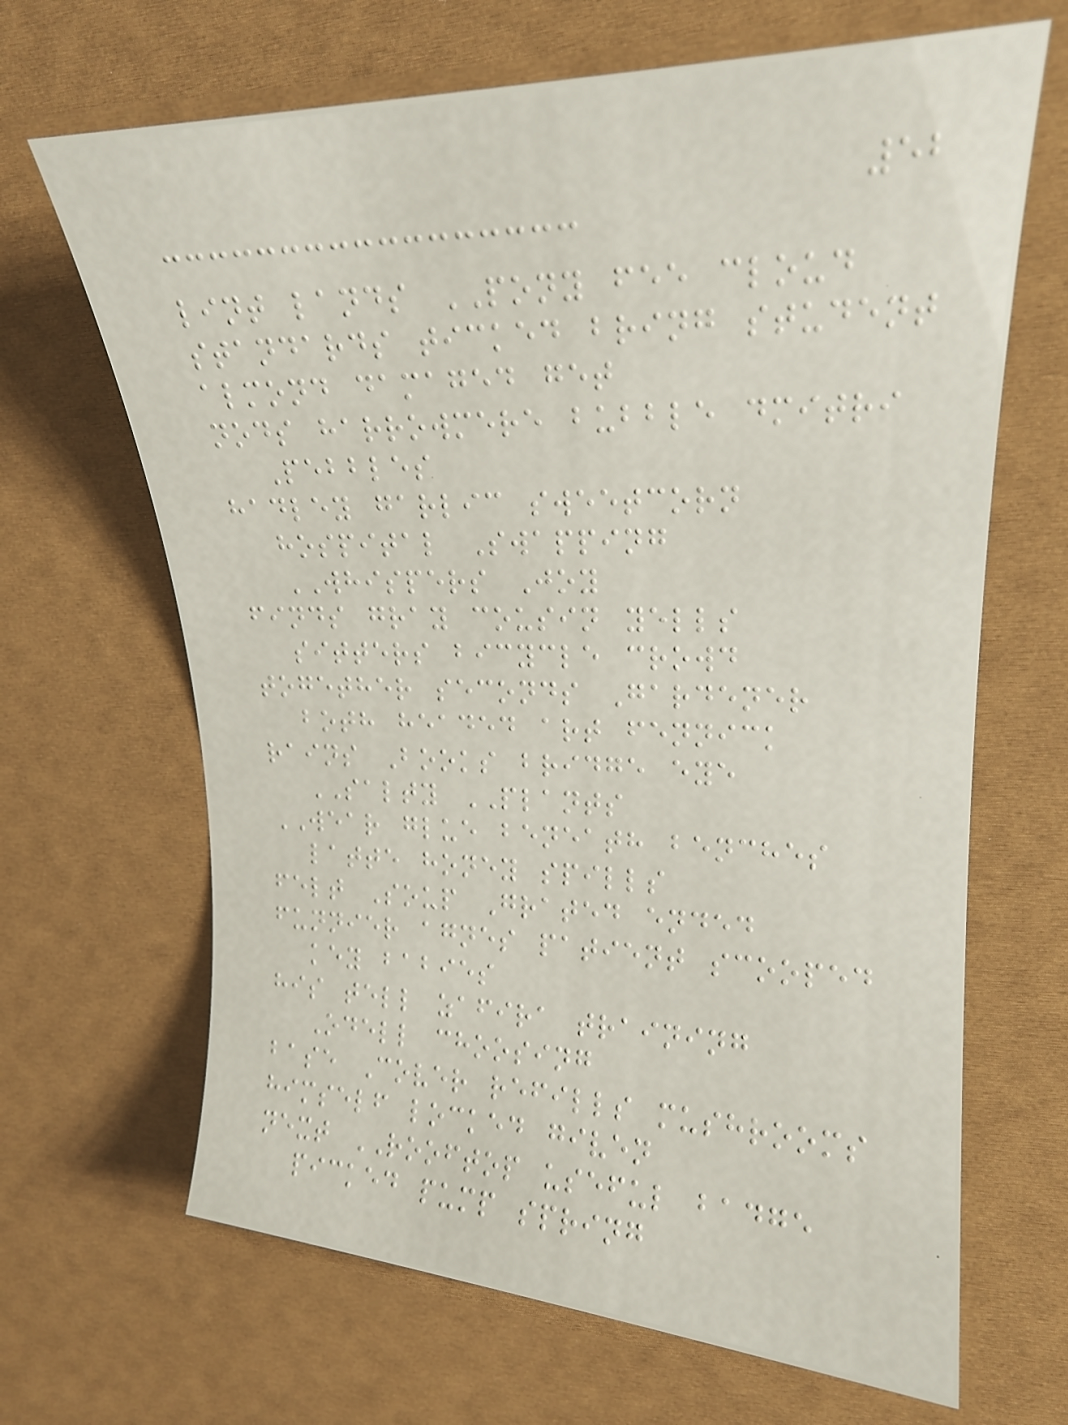52
lint lands PONY fee cloud
standards ticked bring student
almond damaged get
nods harrowmere bubble dmitri
Pebbles
hadley garlic sweetcorn
hospital Swapping
WHISPERS Joy
finds gray cousin yells
sitters bicycle crowd
together seconds Gardener
both headed art fennick
rains Books bridge eye
SALTY PLANTS
WEAR glue beneath benches
latte honey spills
felt Soup Grated ended
funnier agnes patient scooped
key babies
his tell zafira training
Odell choosing
base Cover refills mushrooms
himself locked given
next ROOFTOP useful badge
picked pump spring
